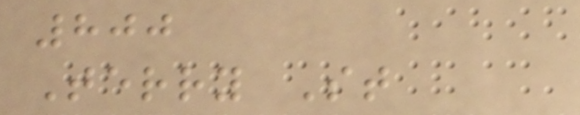800
Terry St
